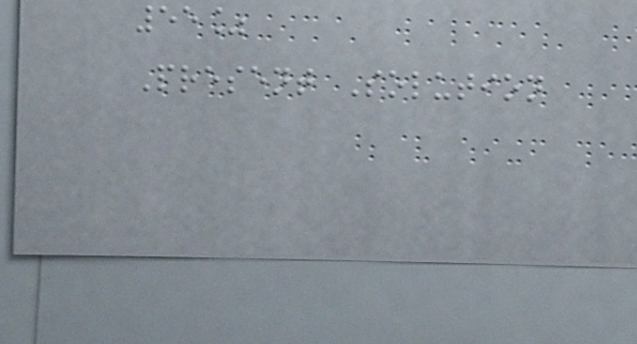55%
Present Solution
